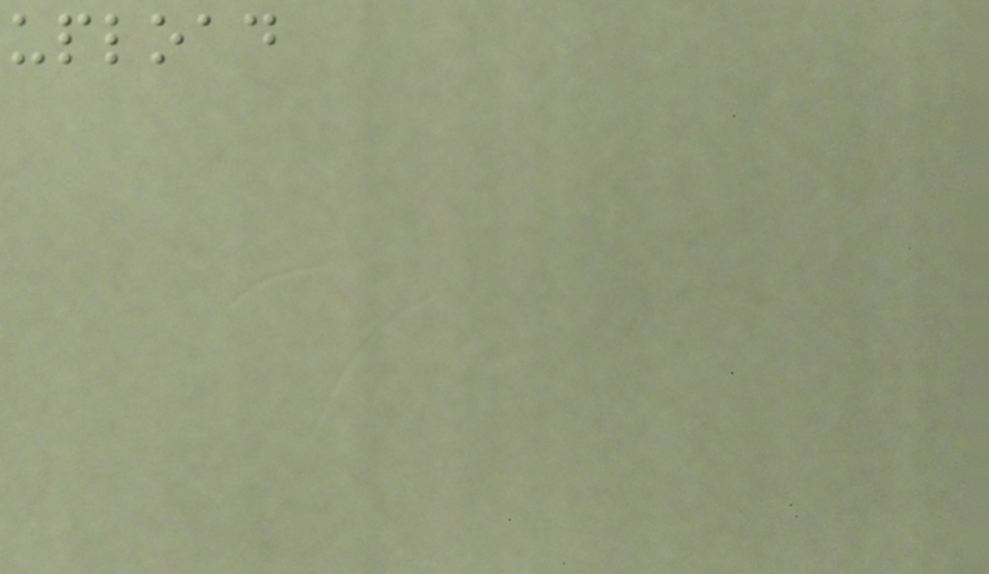upload
